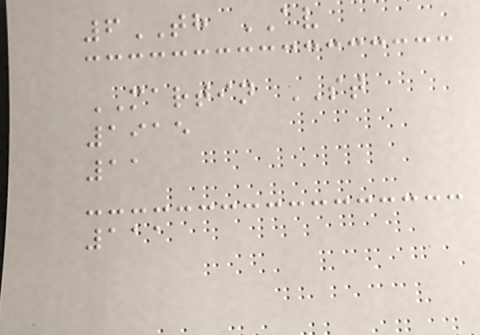6TH AV
MARTIN ST
1915
11
111
